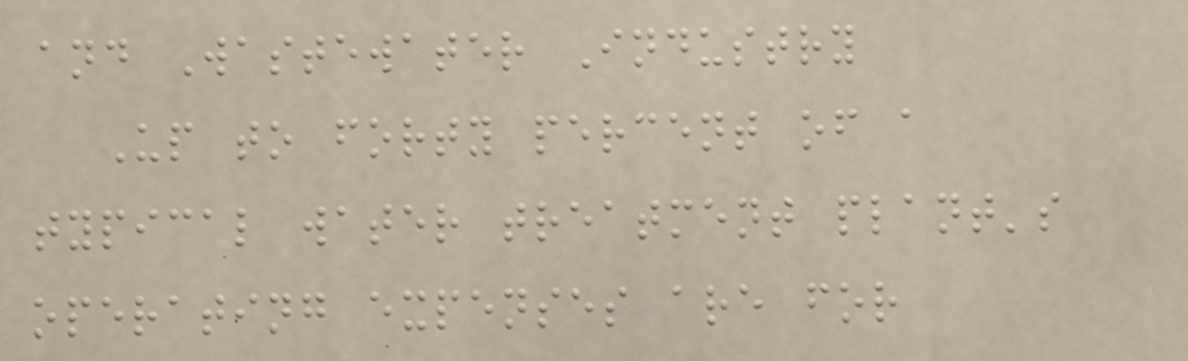and Wastewater Industry
Up to forty percent of a
typical water treatment plant's
operating expenses are for
